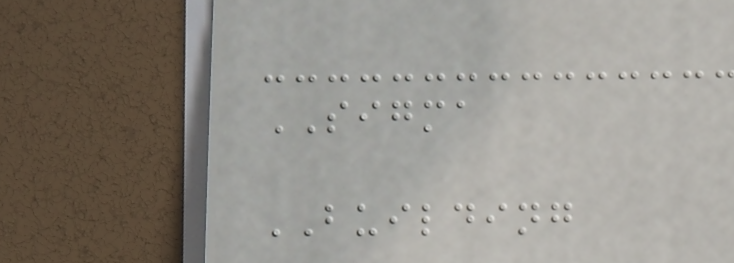SIGMA
BUILDING
